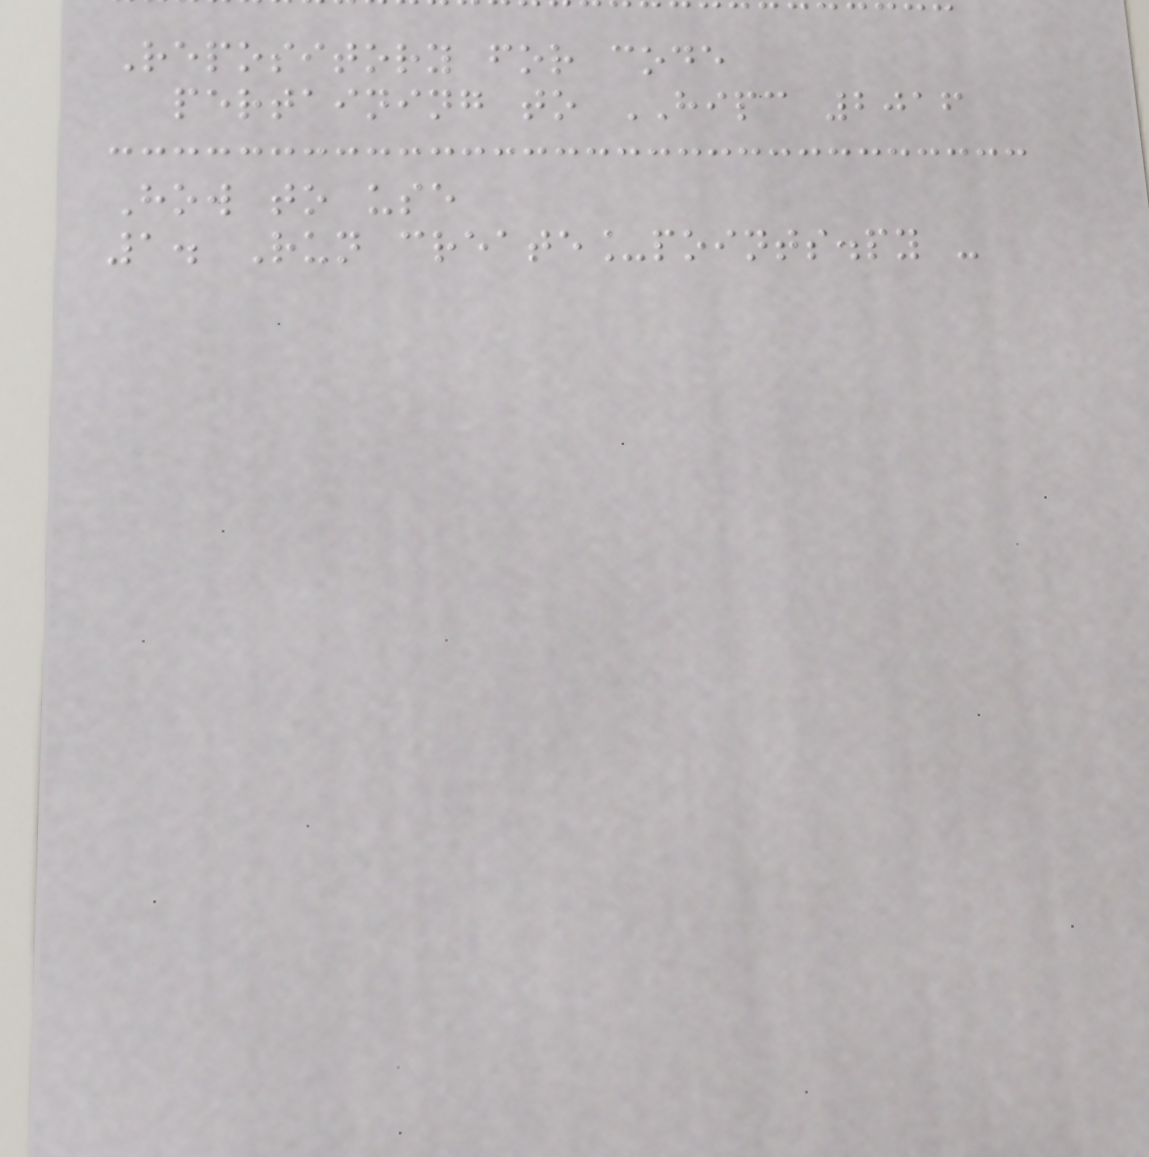Repository for code
pertaining to HIPC 2016
How to use
1. Run create_points.py -
